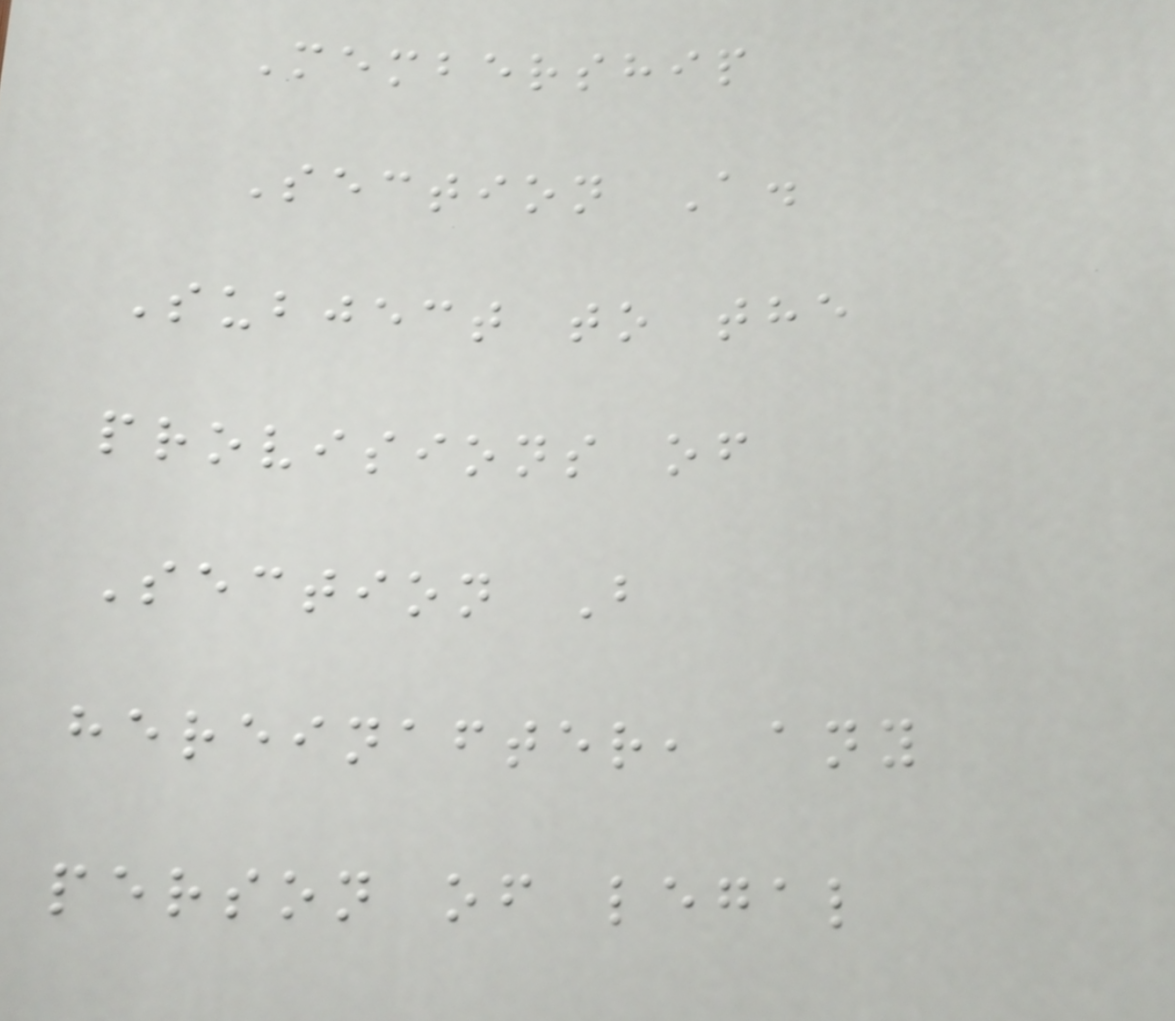Membership
Section A.
Subject to the
provisions of
Section B
hereinafter, any
person of legal
